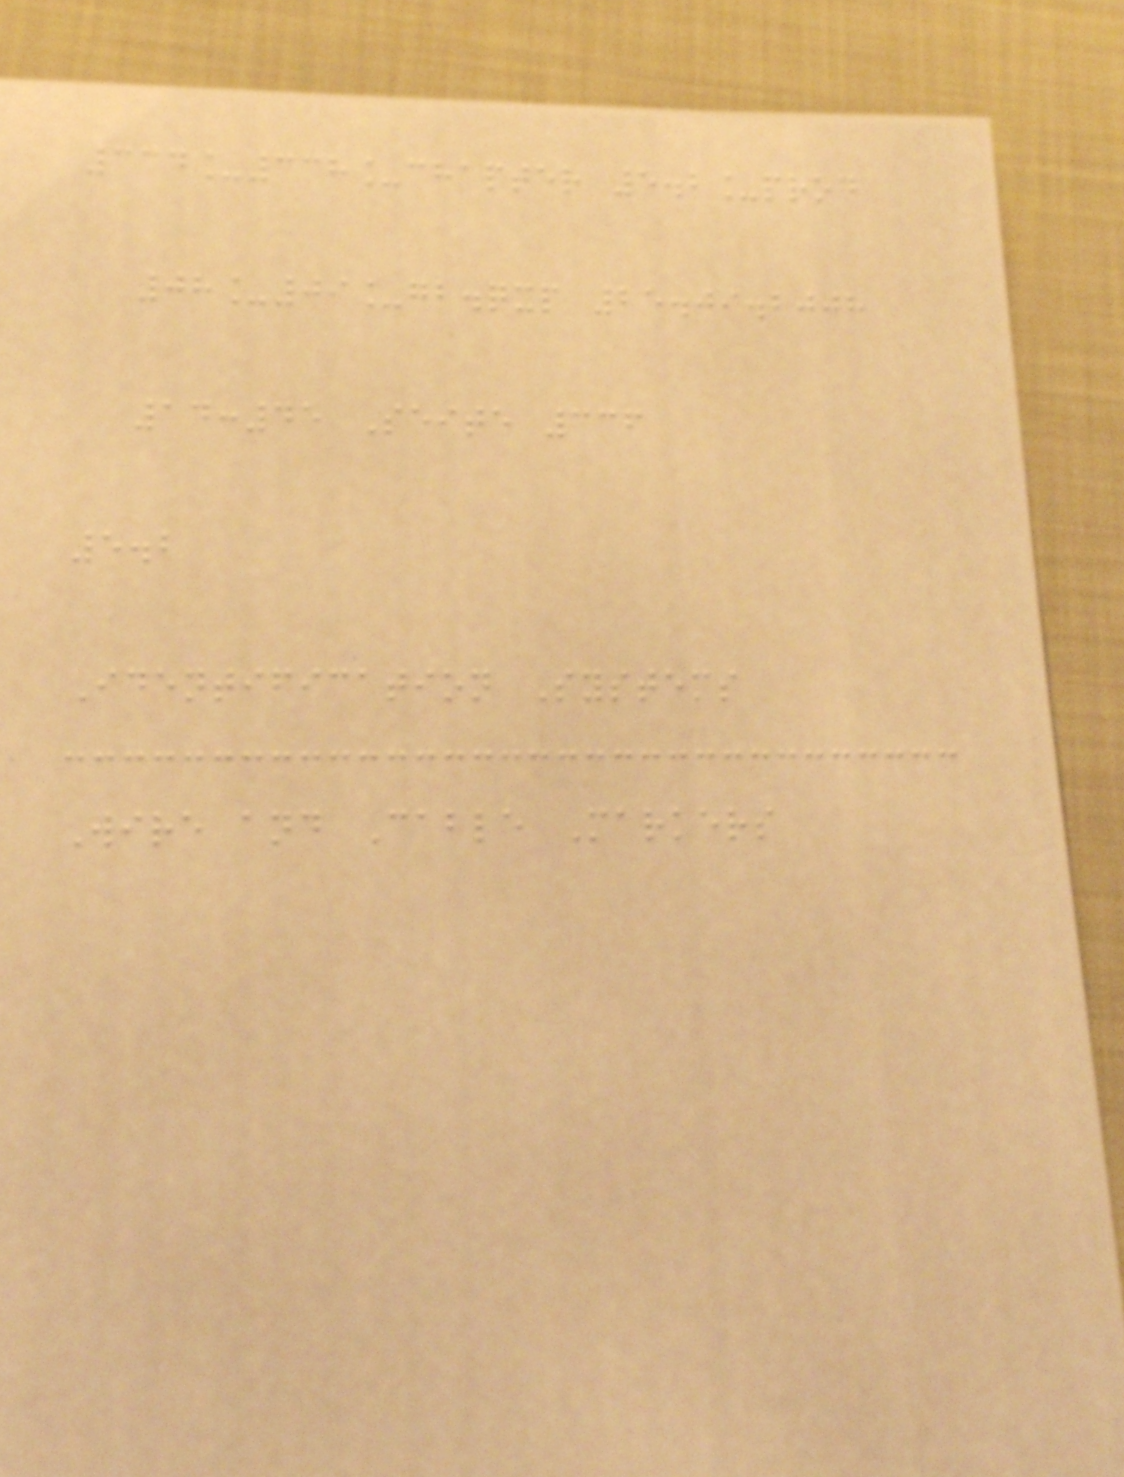334_338_chapter 5.2_prod
08_09_gb.qxp 25.09.2008
14:45 Seite 336
5.2
Identification Systems
Wire and Cable Markers
